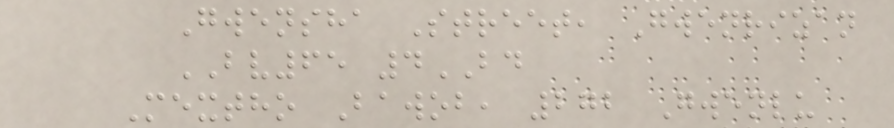Gwensha Street, Gwenrizan
BV65 4BD
Mextho Bawob, 272 Gwenlu
